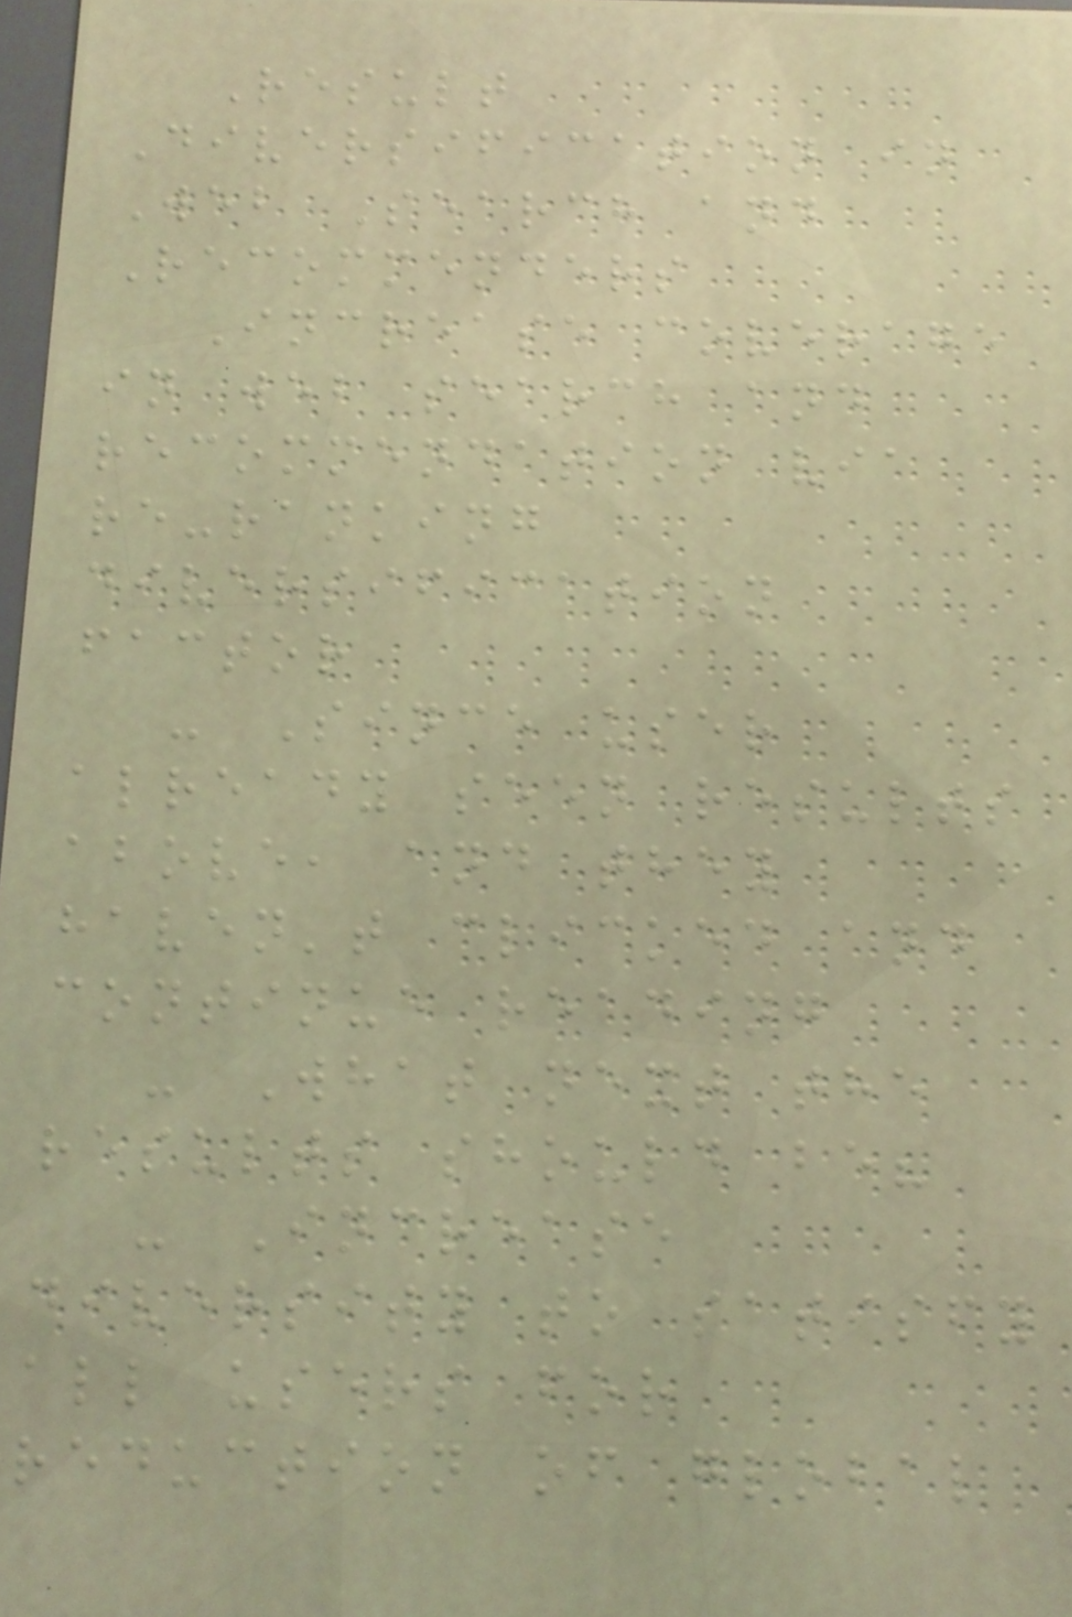Result
Diversification in
Web Search and
Recommenders
Increase coverage
in web search and
recommendation via
re-ranking
diversification
factor
- Since user
already seen results
above, and they
haven't clicked and
continue reading
- What next the
results should be?
- Increase
diversity to satisfy
all users for
reduction of global
